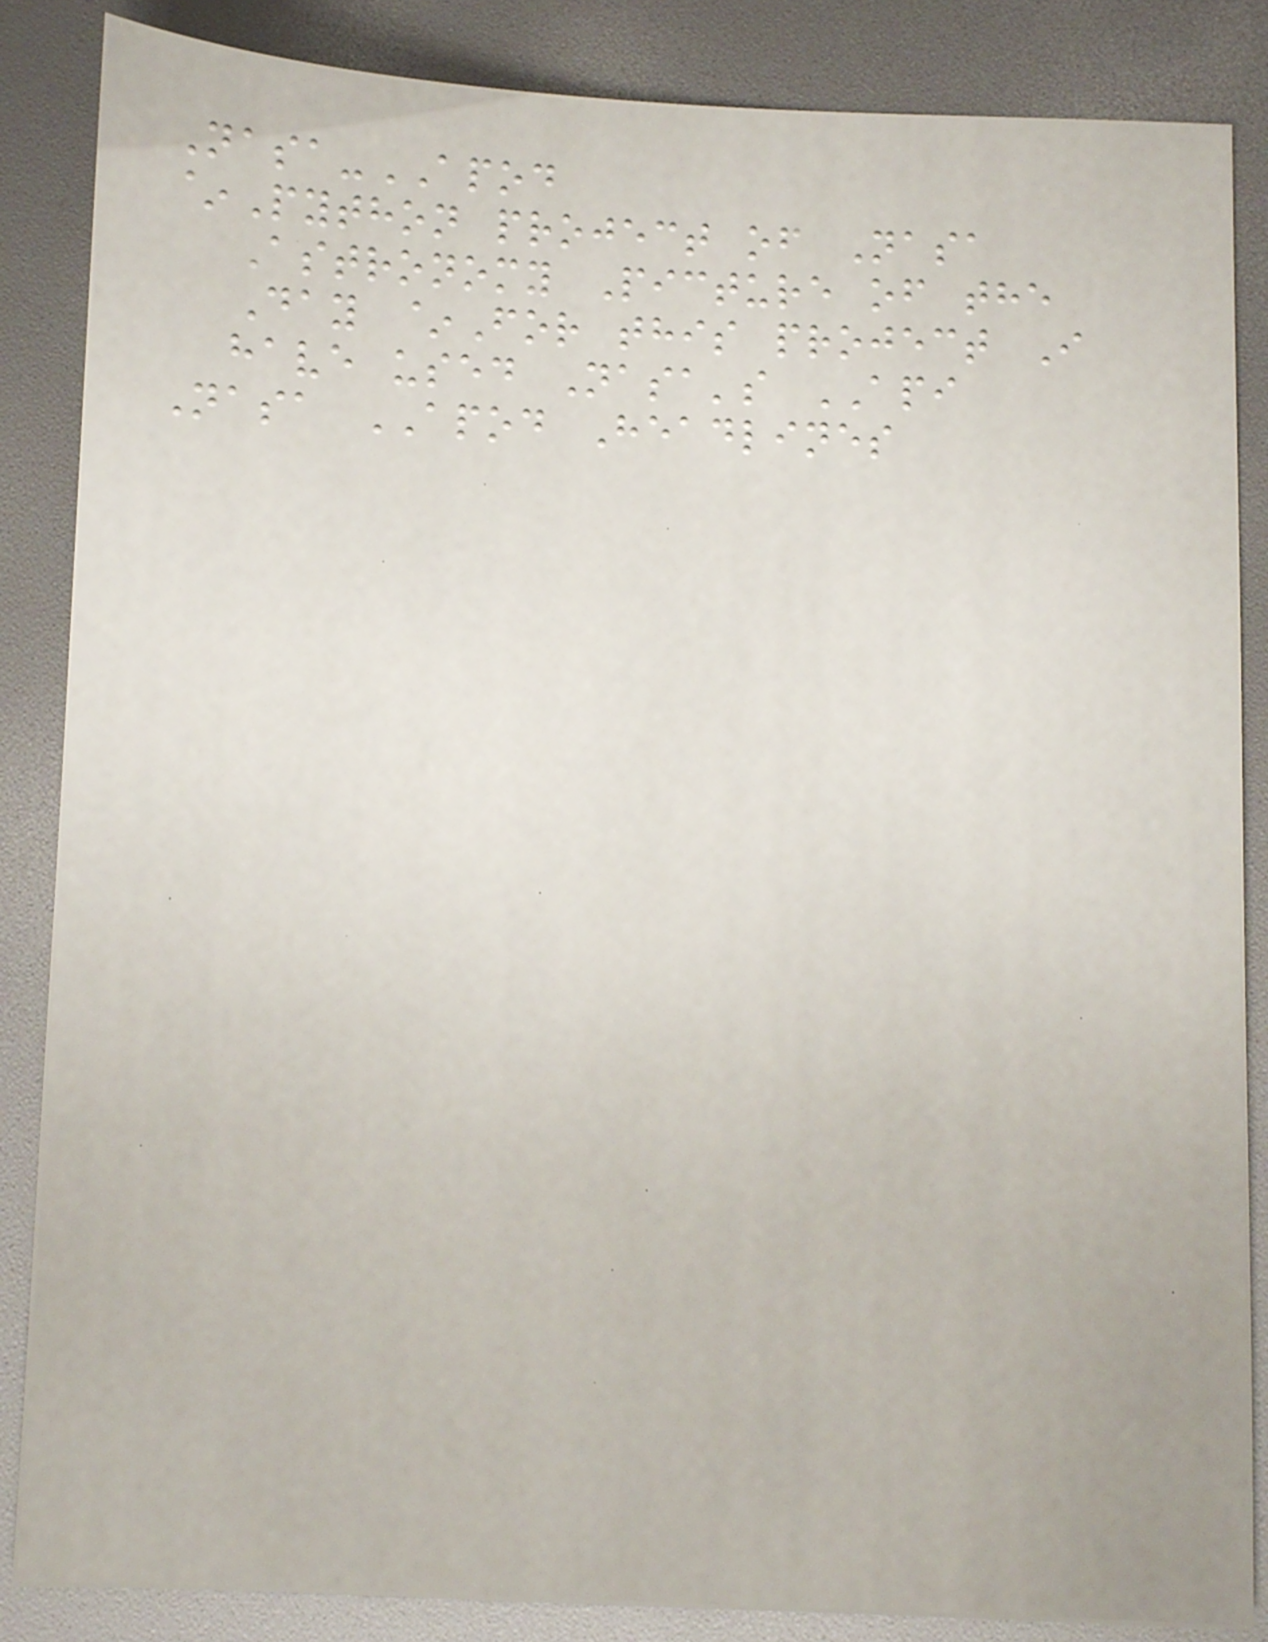Nasa-APOD
~Python project of Nasa
Astronomy Picture of the
Day ~For this project I
have used Nasa's API
Nasa APOD Headlines
